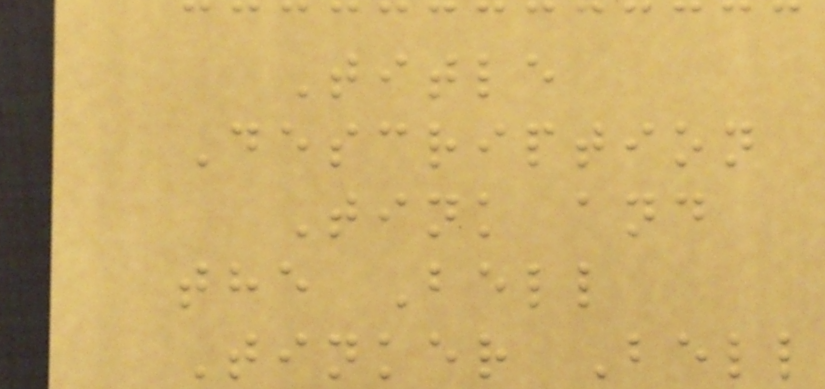Title
Description
Tink and
the Bell
Tinker Bell
